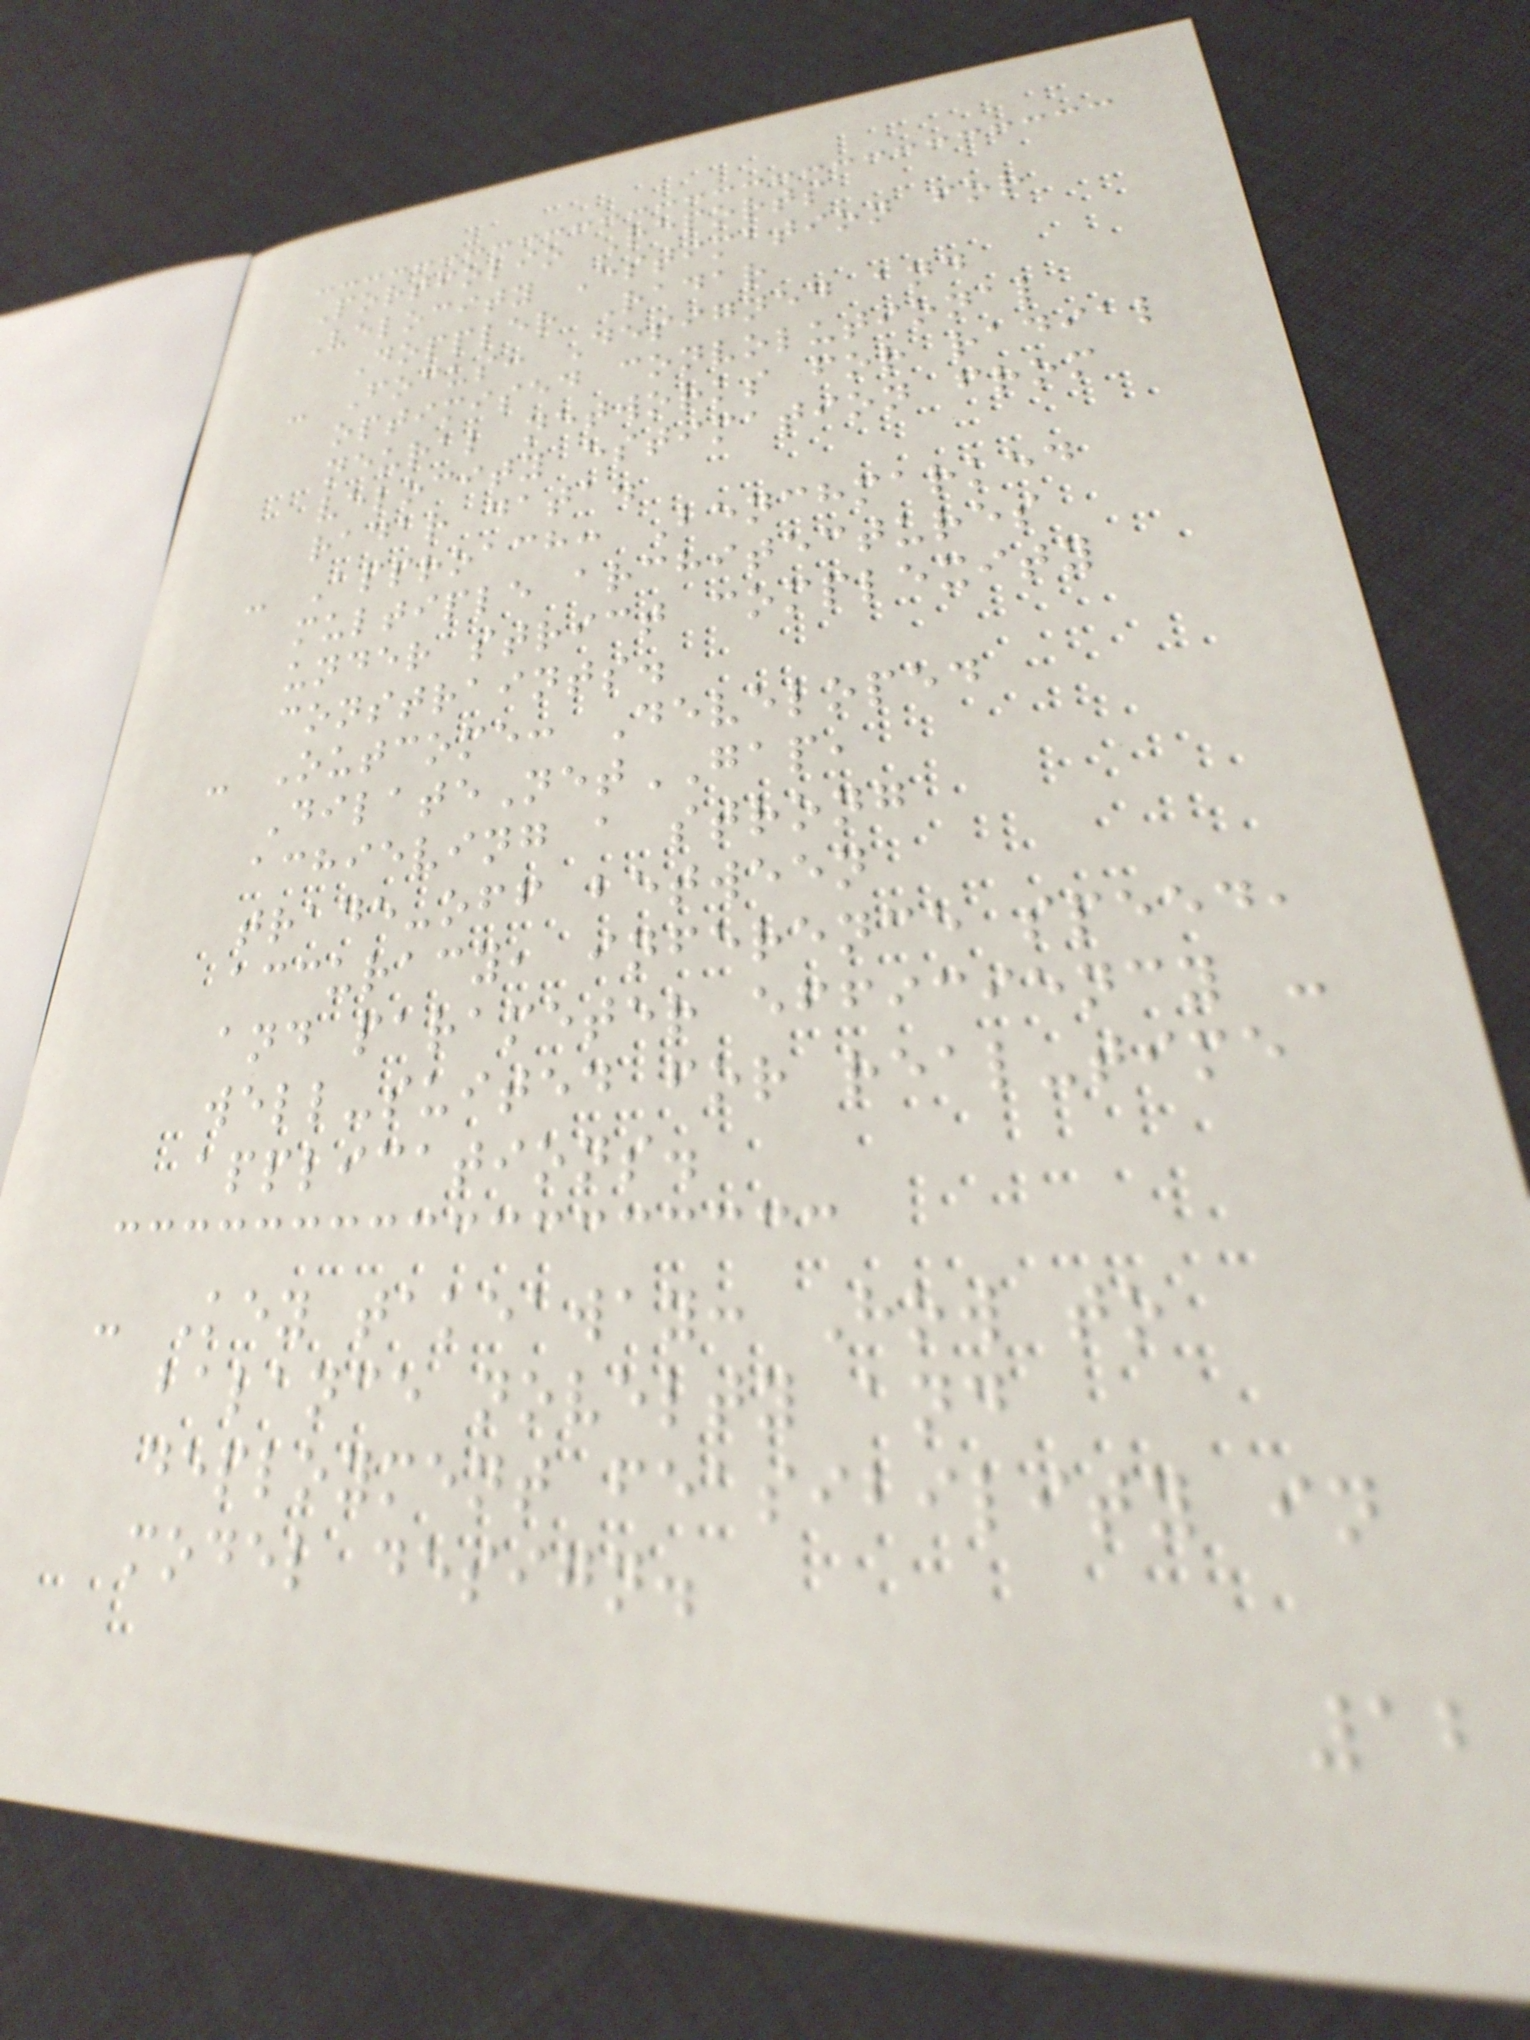Portfolio Reports
Velocity Estimation for
Doppler Radar
- Focus: Designed and
optimised convolutional
neural networks for radial
velocity estimation from
radar data.
- Approach: Benchmarked
multiple architectures
under strict complexity
constraints.
- Outcome: Developed
DilateNetGAP,
achieving a strong
trade-off between
accuracy, inference speed,
and parameter efficiency -
well-suited for real-time
applications.
- Key takeaway: How to
balance novelty and
deployment feasibility in
model design.
12
